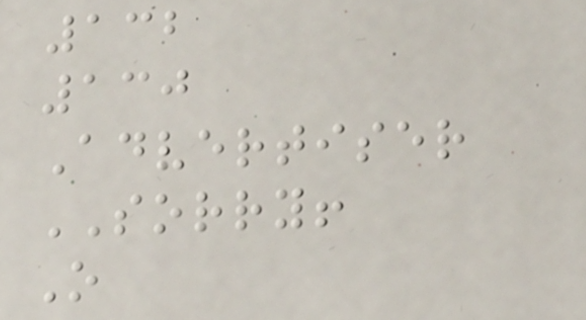132
130
Advertiser
SORRY!
O
